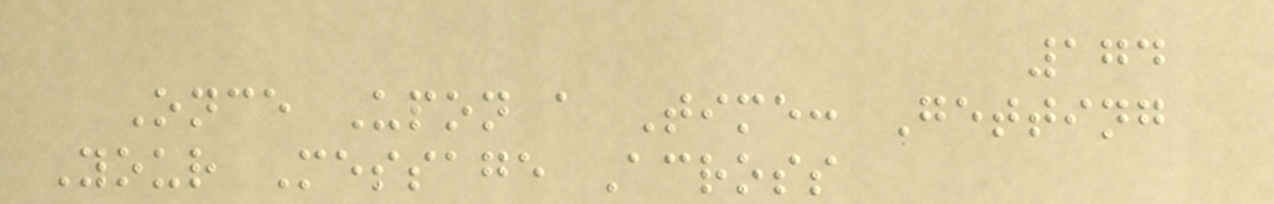174
Once Upon a Time: Getting
Your Message Across
